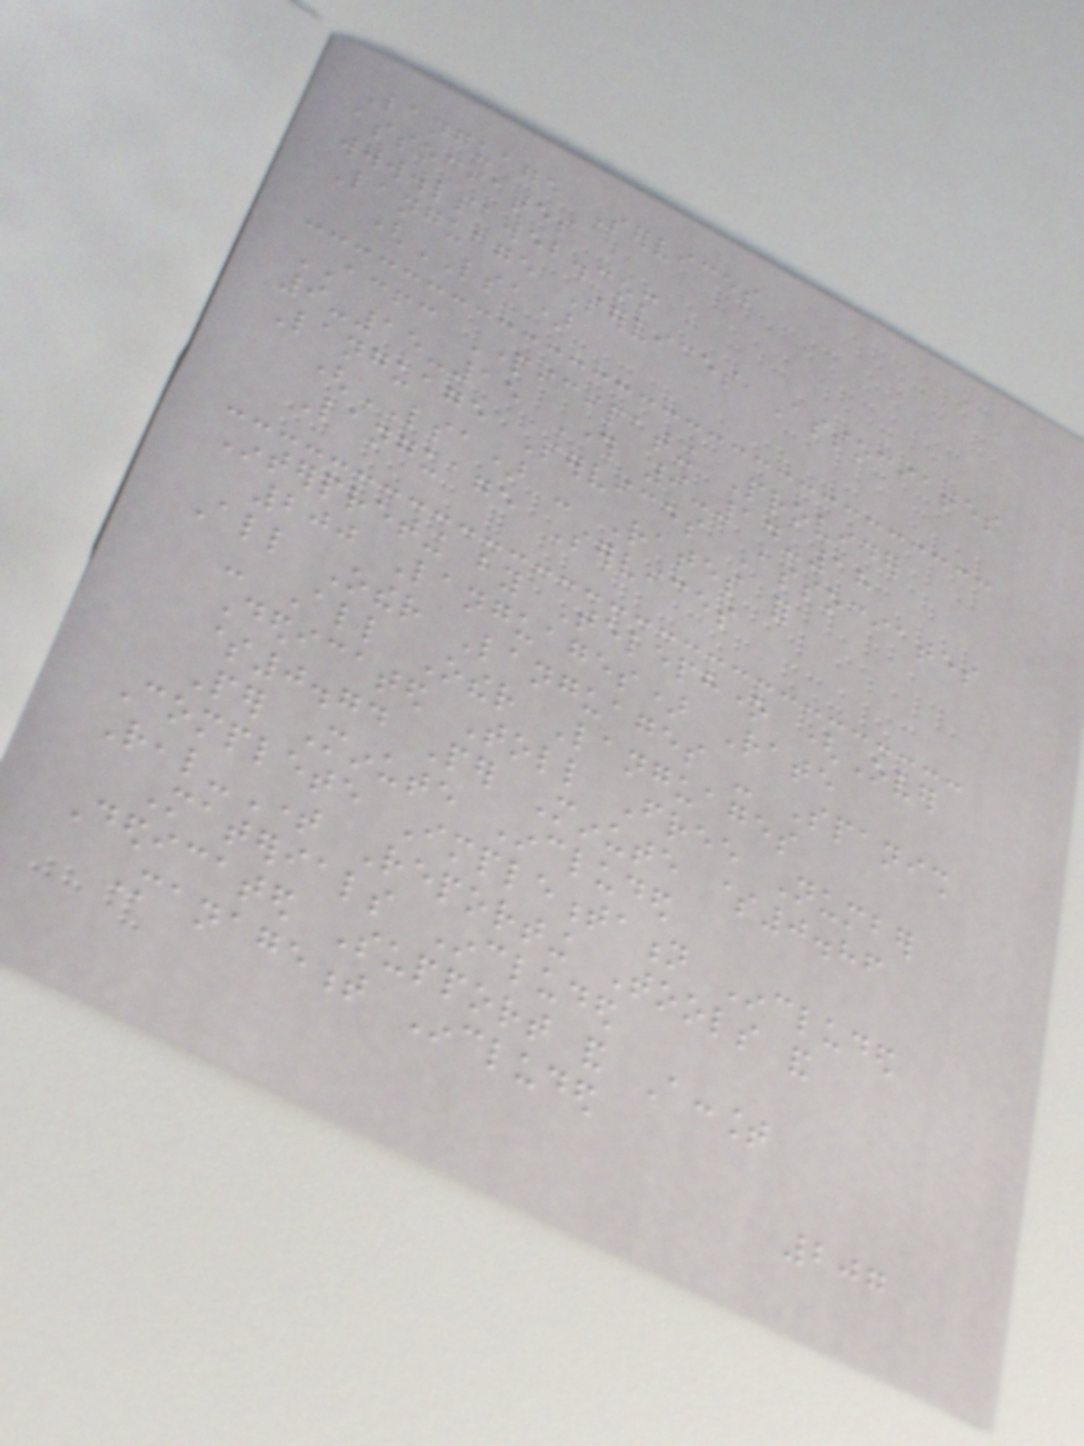Language Services
associates
www.lsaweb.com
Language Services Associates
(LSA)
ACFC Participating Provider
9-15-15 Through 9-14-18
Language Services Associates
(LSA) - Rates for
Language Services
Interpreting by Telephone (Over
200 Languages) Rate
All Other Languages - Spanish
- All Other Languages
Dedicated Toll Free Number
$0.74 Per Minute $0.86
Per Minute Included
Complete Implementation Included
Real-Time Reporting Tools and
Materials Included
Dedicated Support and Account
Management Included
207
